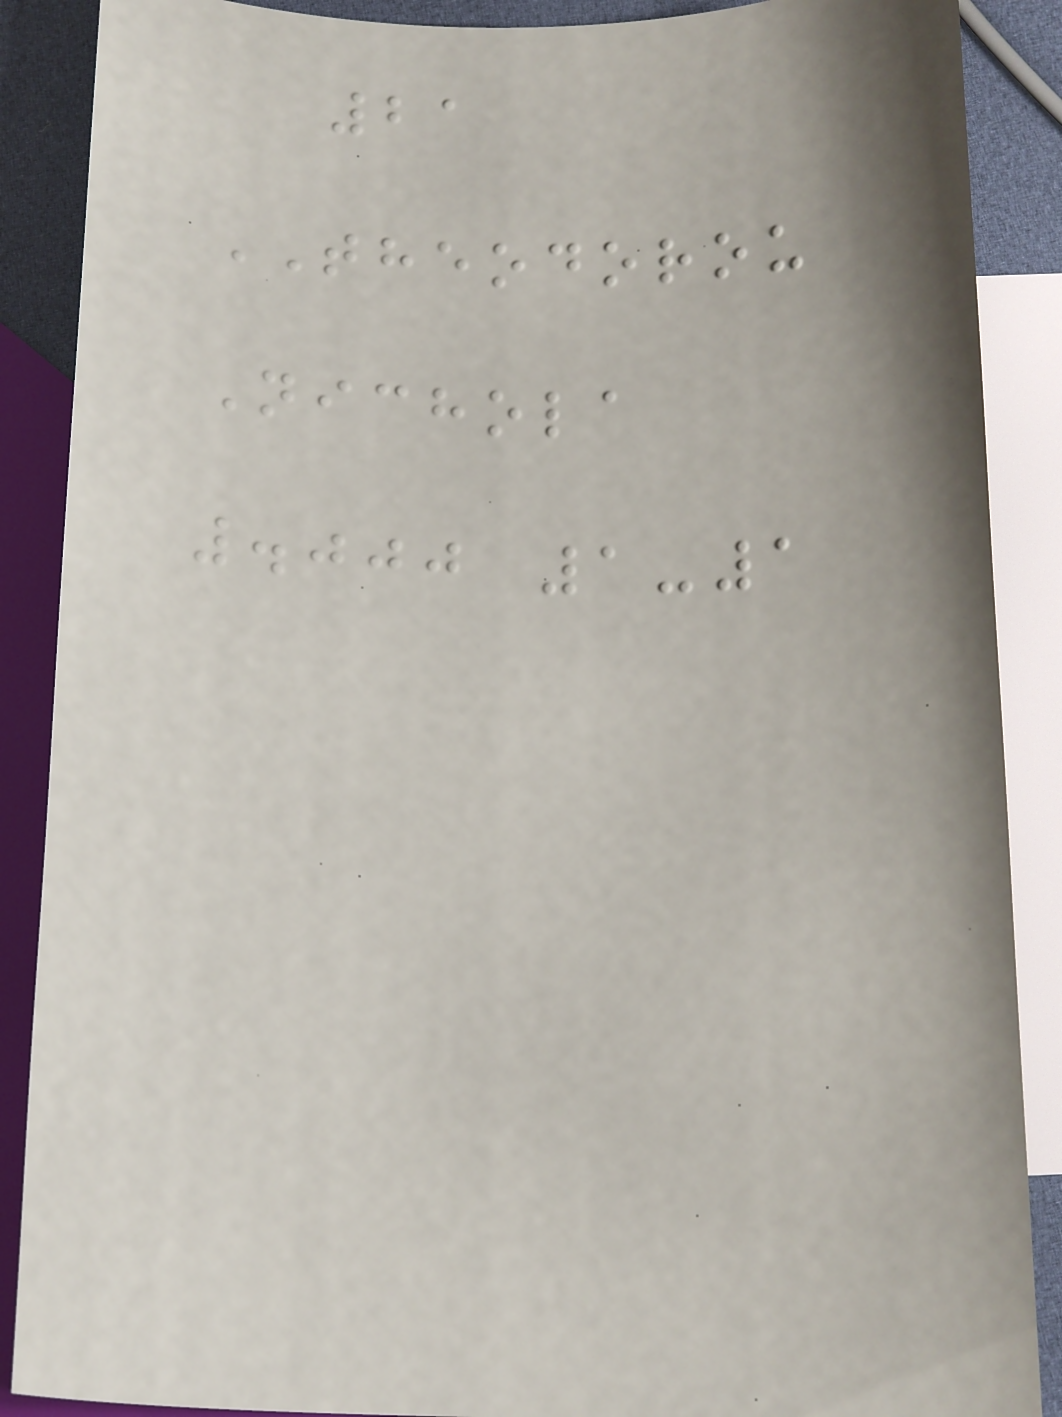21
THEODOROU
Nichola
.000 1-1
